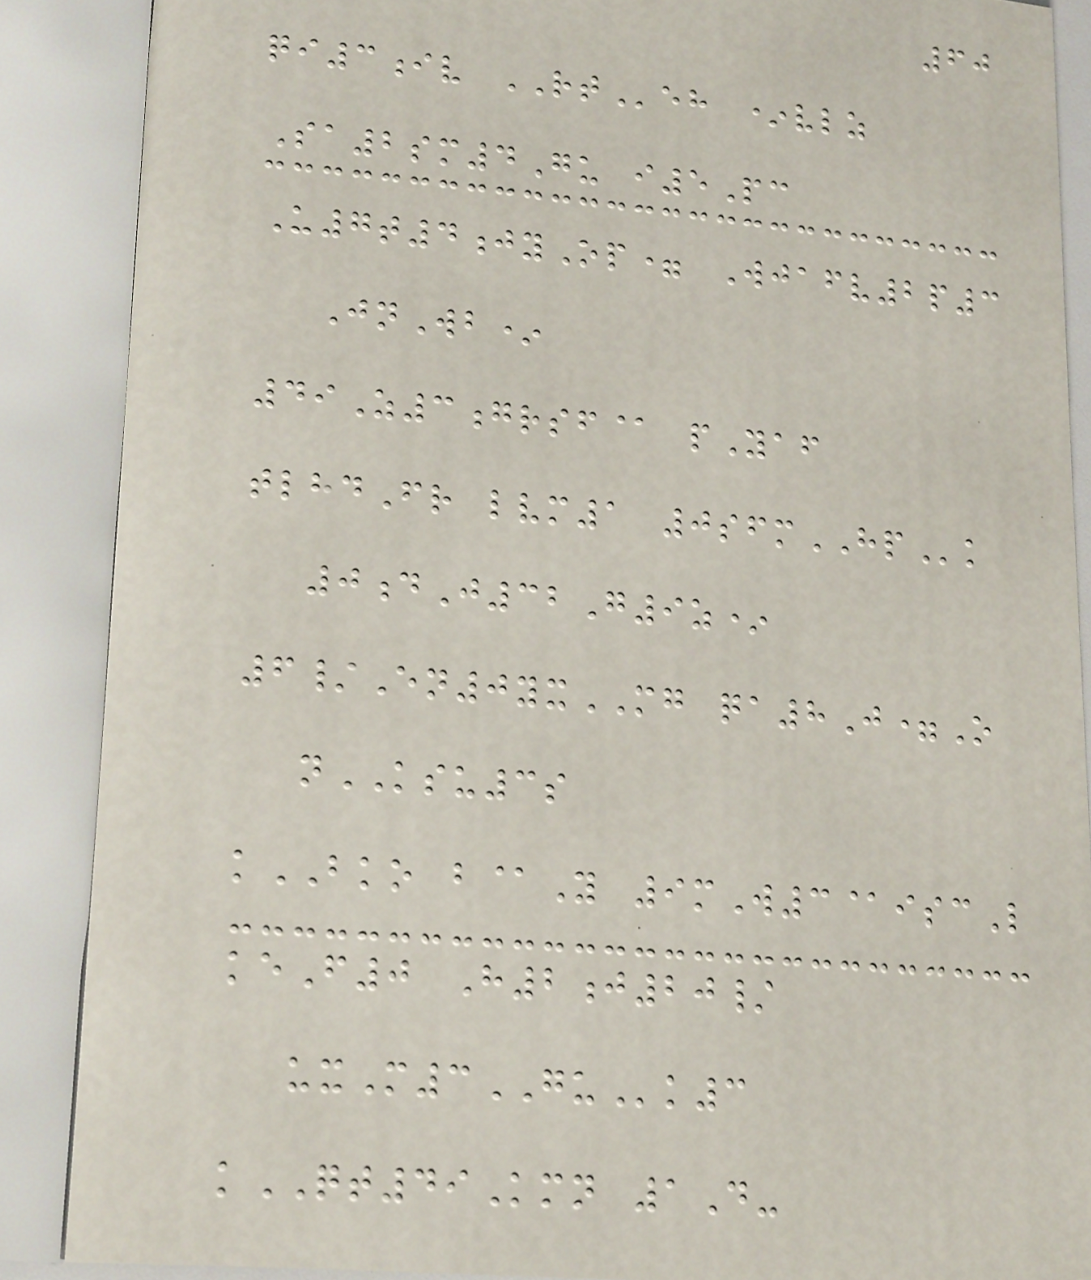60
qi3iv RTeh *vlz
Sa2sm4Gu i5Pc
U7t4jyOp= Wjafv2p3
JnWb*
49Z3grsf@ pYaf
tlhdFr lvm1 0sfmHPk
0dJ32G9z*
6/En0yxMG qa8J=O
nKSU3s
kBKO b@Y 9mW3@iscL
keF0 H2j20/
uxM3GUk3
kQT49Kmn 1D-
